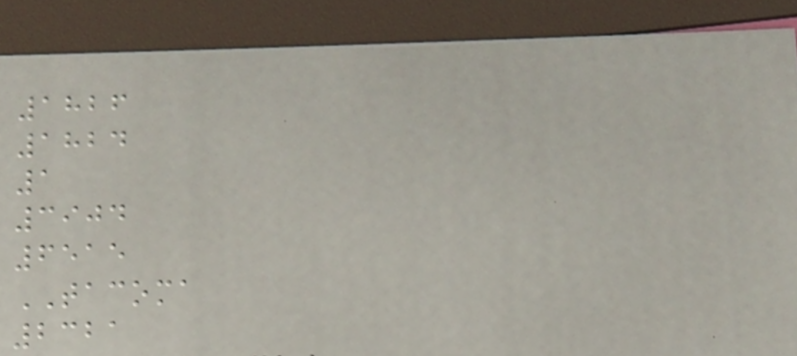1826
1824
1
3904
6515
TACOMA
2321
